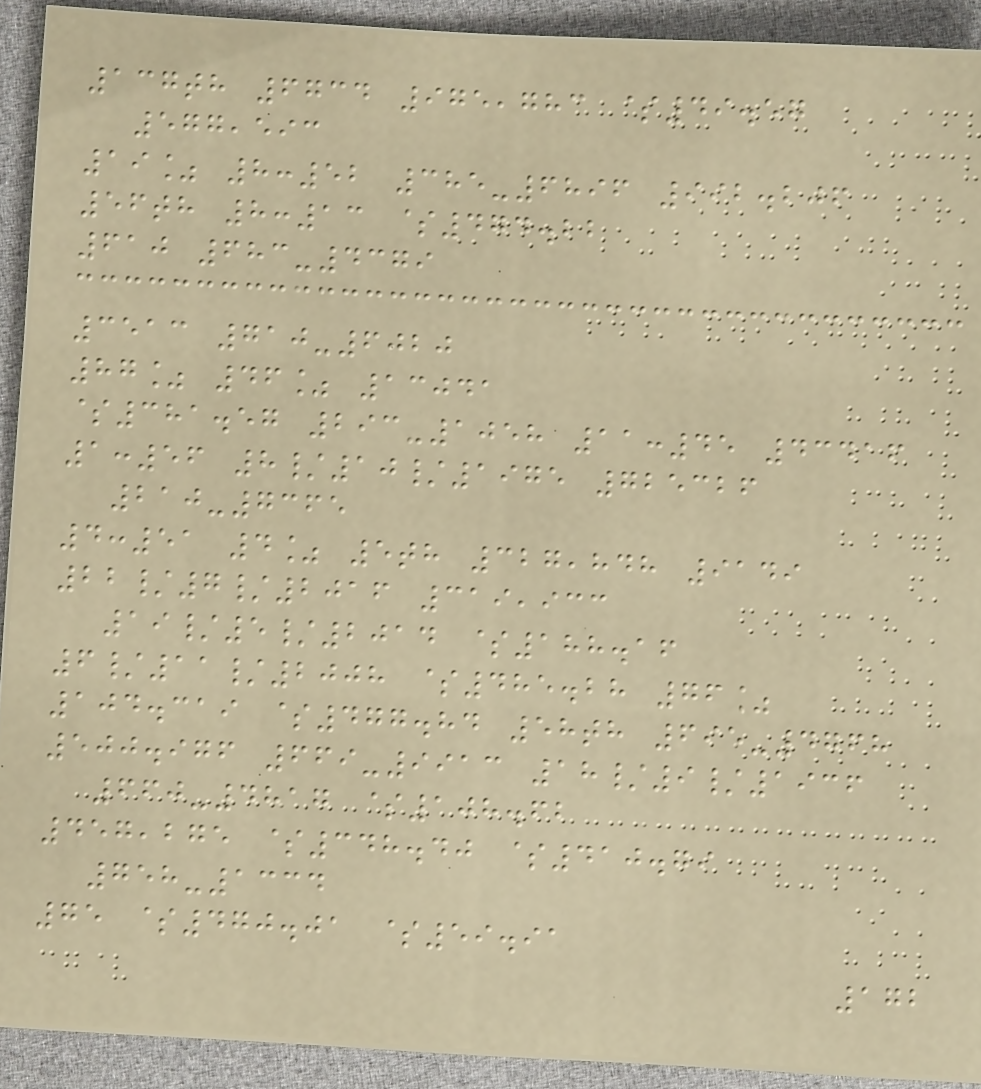137th 6734 975,783 $49.57
577,593
19% 8:52 385-6896 992.206
56th 8:13 $474.22
610 683-4379
3513 710-6020
87% 46% 13041
$381.57 293-1058 11:45 43416
1:56 8/10/1975 725326
210-7365
4:51 4% 5th 327,848 9149
22/7/2016 319,933
19/5/2014 $188.16
6/11/2008 $485.28 76%
104.319 $477.84 58th 695-4768
500.976 669-9913 18/9/1936
660-4817 $108.62
457,275 $348.40 $410.79
758-1334
75 $470.01 $59.91
172
